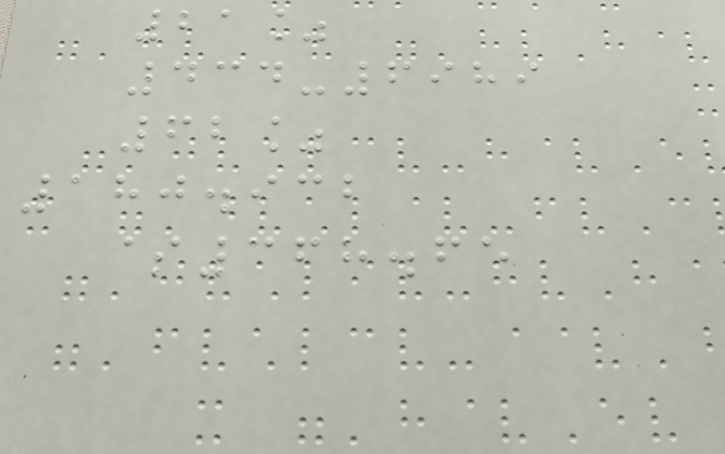21%
434-6989
62%
180.932
$368.65
